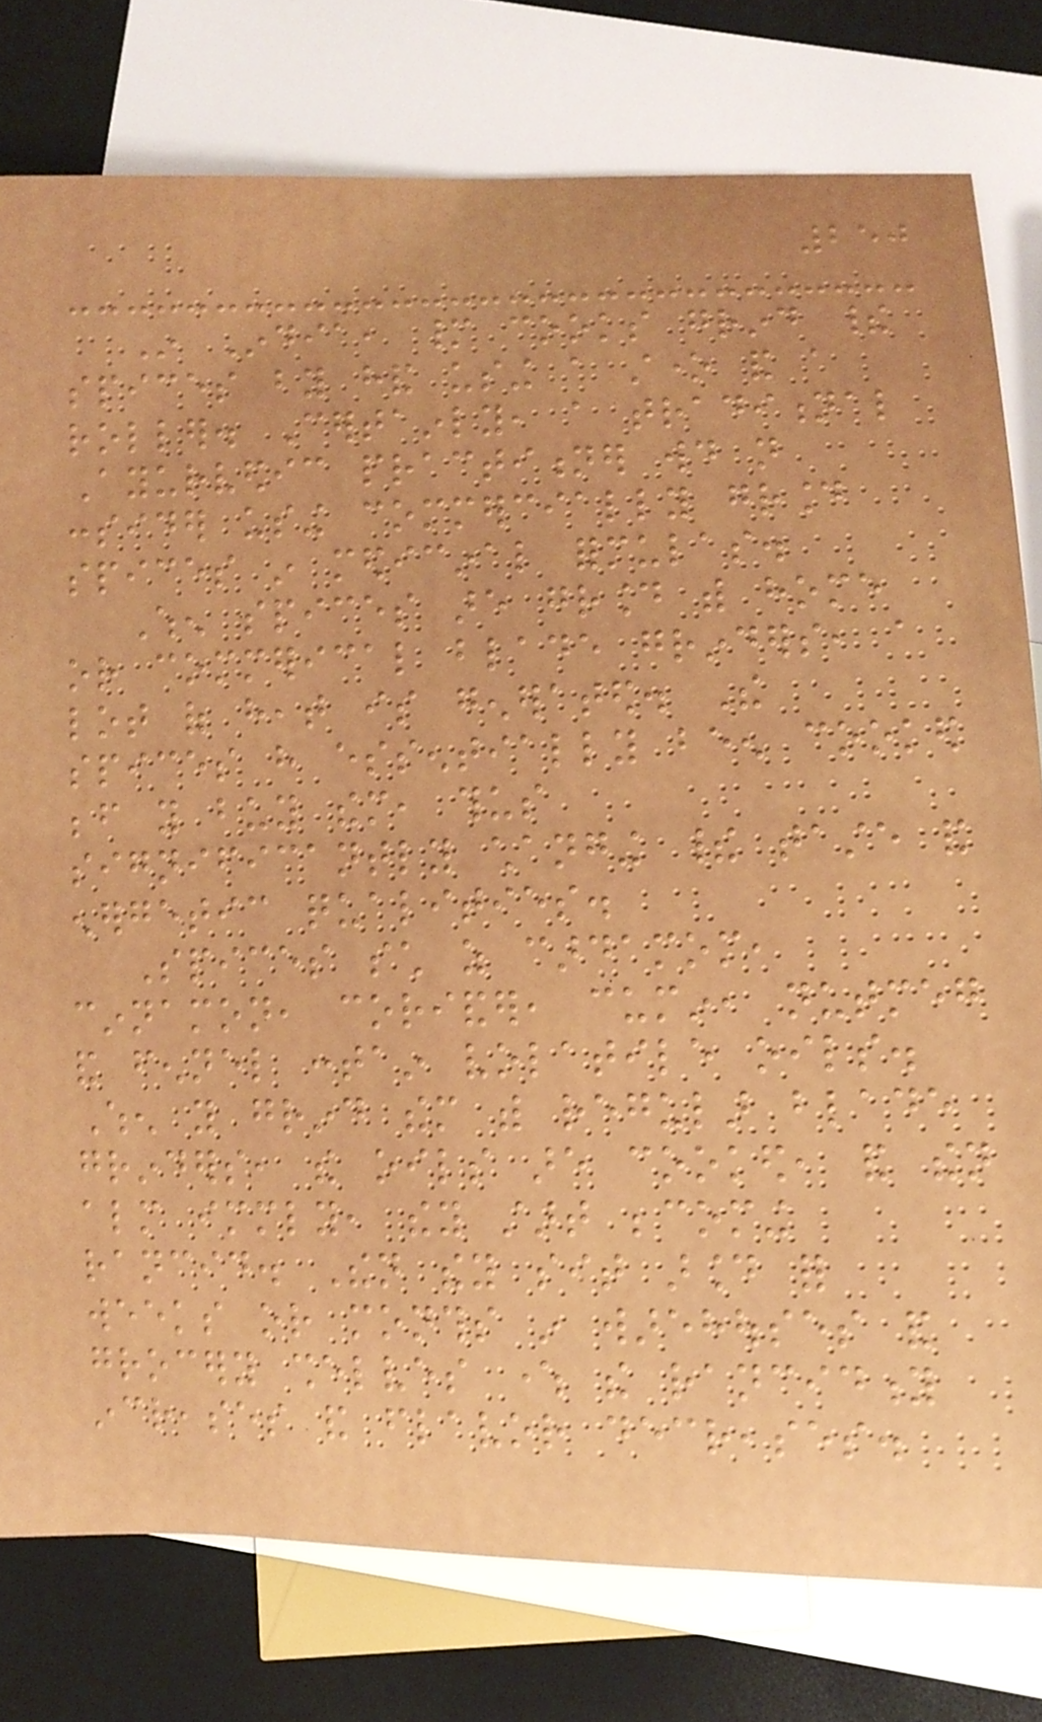250
In India, many cooks grind their
spices by hand using a stone and a
roller. Certainly, a traditional
Ayurvedic practitioner would not
consider using commercially ground
spices in medicinal formulas.
When spices are ground with home
or commerical blade grinders, a
lot of heat is generated. The
spices have essentially been cooked
before you buy them, thus
significantly changing their taste and
energetic qualities.
Spices such as cardamom,
cinnamon, coriander, cumin, nutmeg
and fennel contain volatile oils.
When you grind them with regular blade
grinders, the oils are cooked, and then
almost immediately, they start becoming
rancid. Then they sit around for
weeks or months in warehouses and
grocery shelves where the rancidity
increases and flavor decreases.
